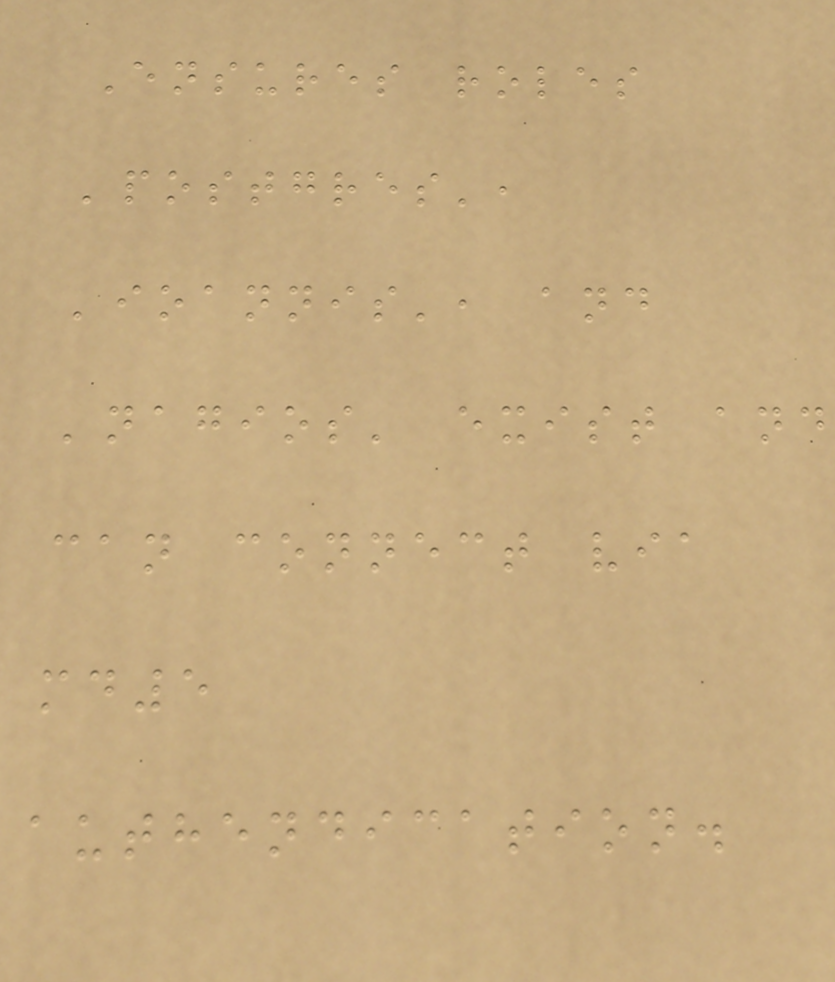Ensures roles
'postgres',
'ioannis', and
'nagios' exist and
can connect via
md5
authendication.
